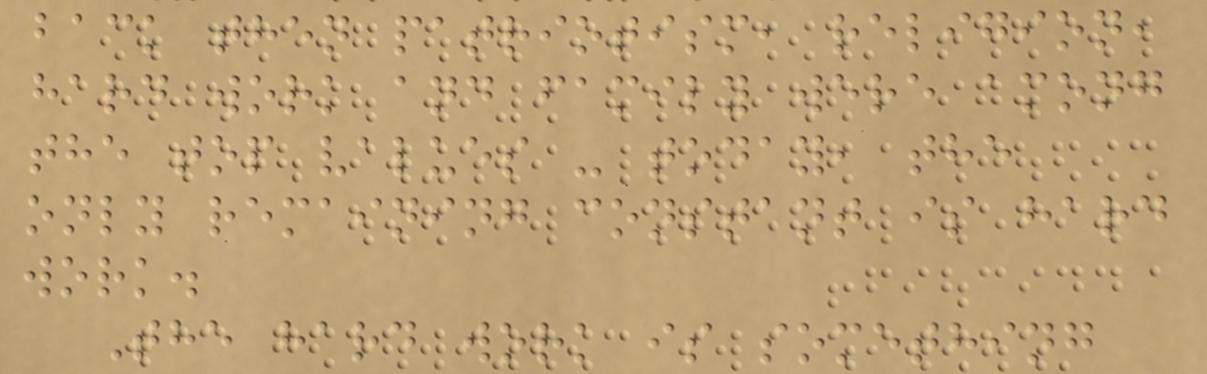back then patriotism, religion,
hard work and family were among
the top values - today, the
only remaining constant is hard
work.
The hard work is something
